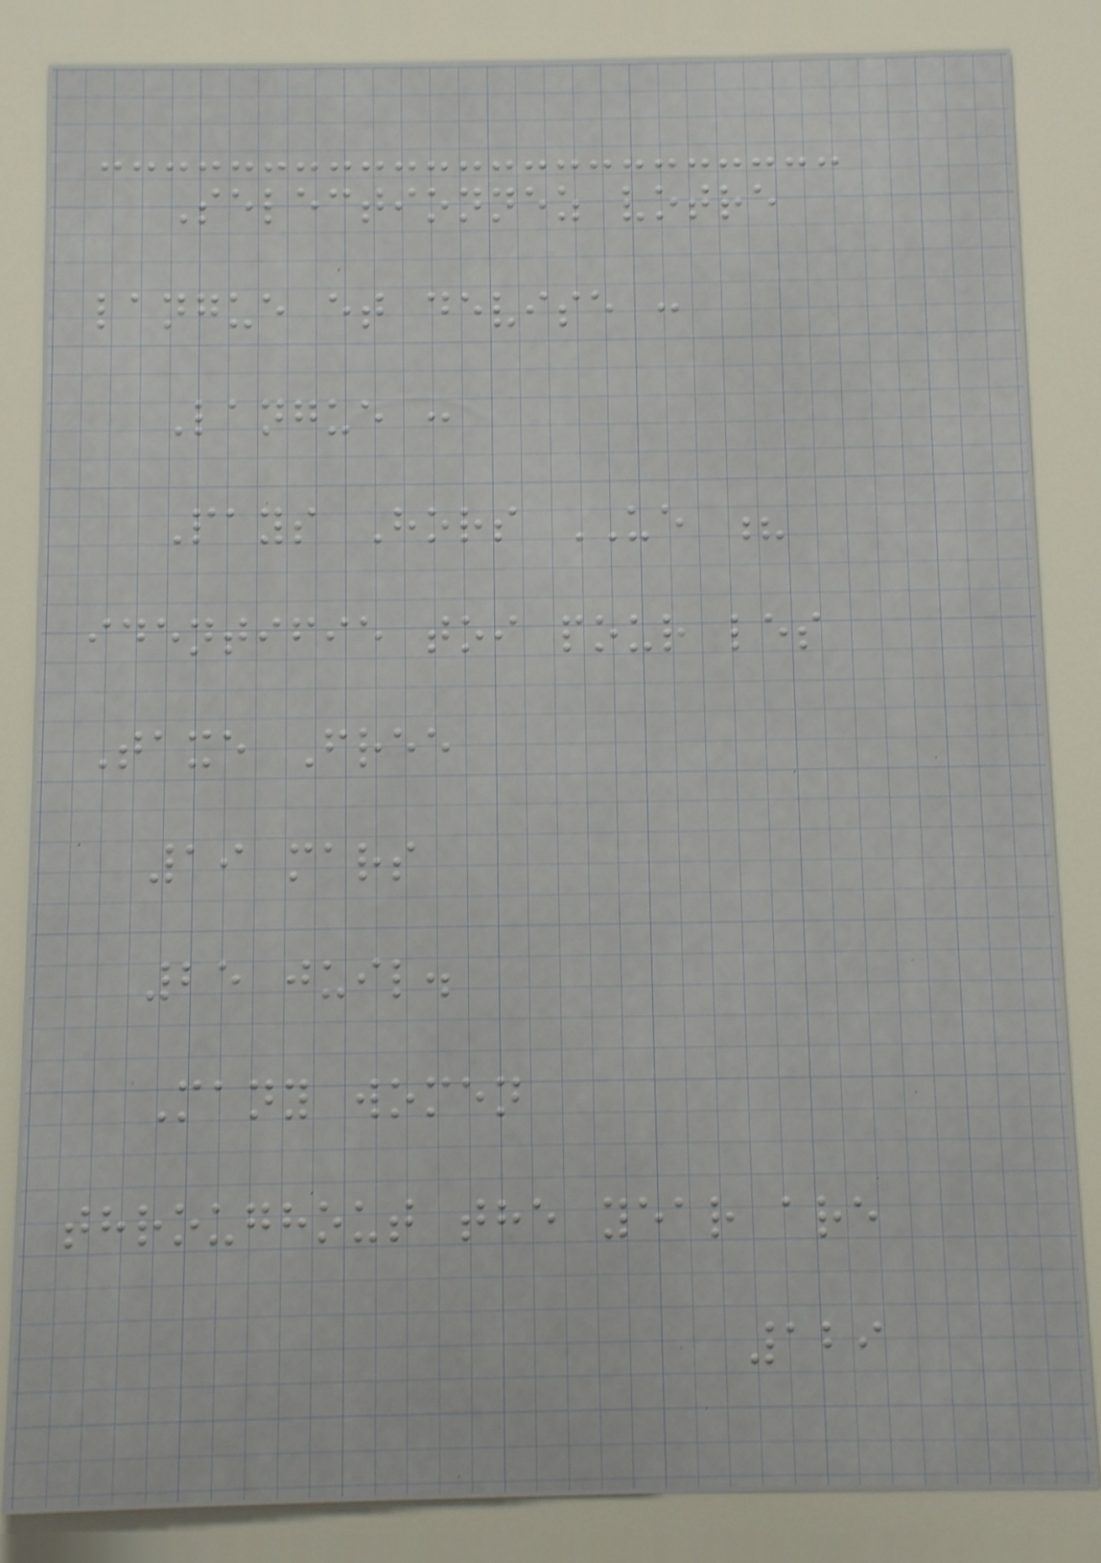Selectionnez votre
langue et devise :
Langue :
Pays Hors UE ?
identifie toi pour les
Taxe Free
19 mars
25 juil.
Many women
throughout the year are
129
